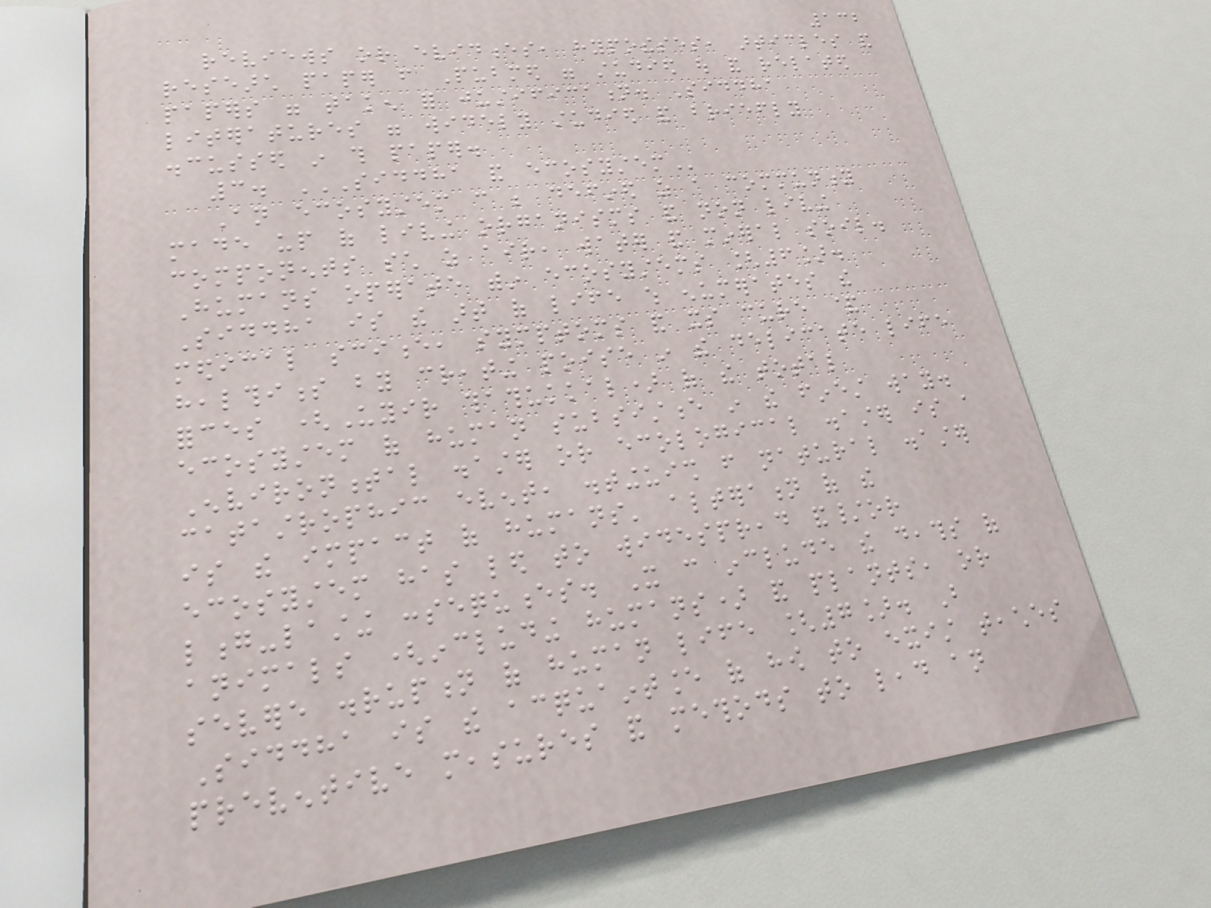132
reviews or evidences, hypotheses, articles and
research paper from Pubmed were studied out and related
papers were taken for justification. Siddha
literatures were widely studied and briefly
discussed in this paper.
3. SIDDHA AND ECOSYSTEM
An ecosystem can be defined as a community
made up of living organisms and non living
components such as air, water and mineral soil.
Humans operate within ecosystems [6].
Siddha is the art of life which enumerates the
medical science, symptoms and its cure &
healthiness by creating poise in the delicate life
forces (Uyir thathukkal) of the total
ecosystem of human subsistence in the finest way.
Environmental disaster or ecological disaster is a
catastrophic event, distinguish from natural disaster
is the impact of humans' alteration of the
ecosystem has led to widespread and/or
long-lasting consequences. It can include the deaths of
animals (including humans) and plants, or
severe disruption of human life [7]. But
Siddha is the acquaintance of how to exist teaches
preventive measures and methods to lead an
